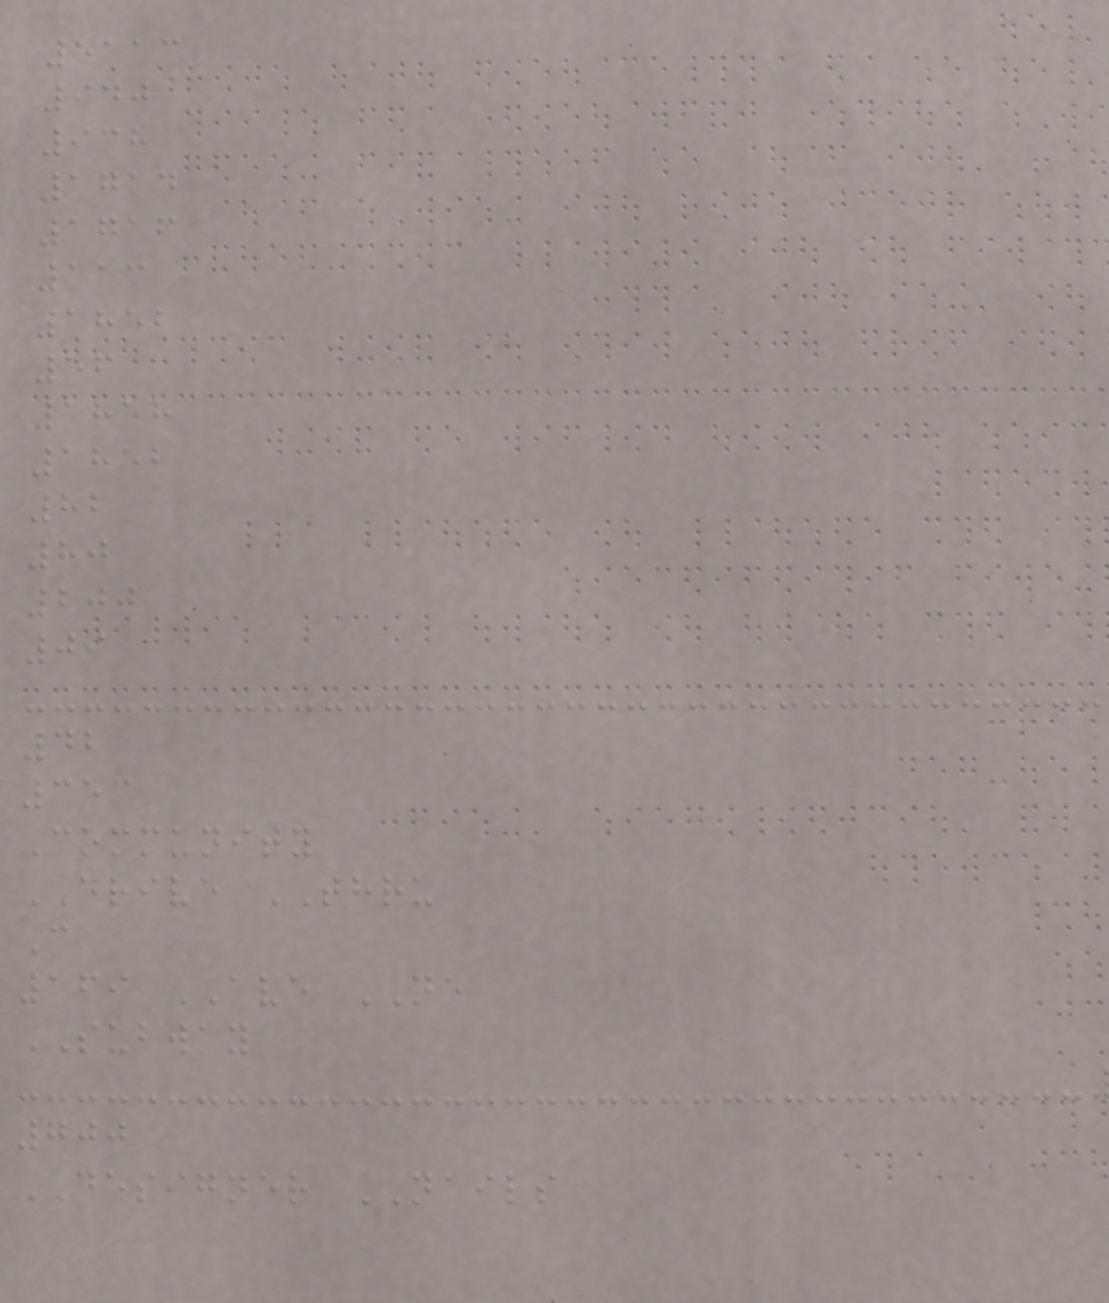5113
940
938
1714
1716
113
1852
56
1858
1852
82
80
200
09
42
353
Community
DRIVE THRU
C
169 AVE NE
SUBWAY
700
DESIGNER NAILS
